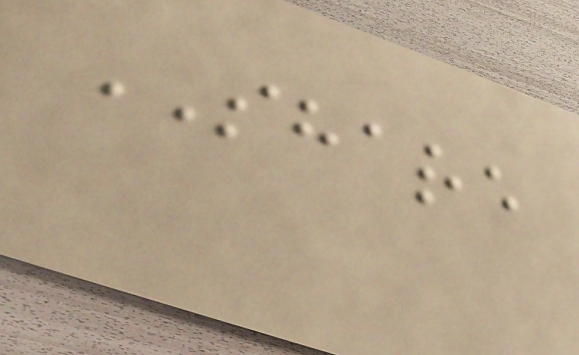SHARE
